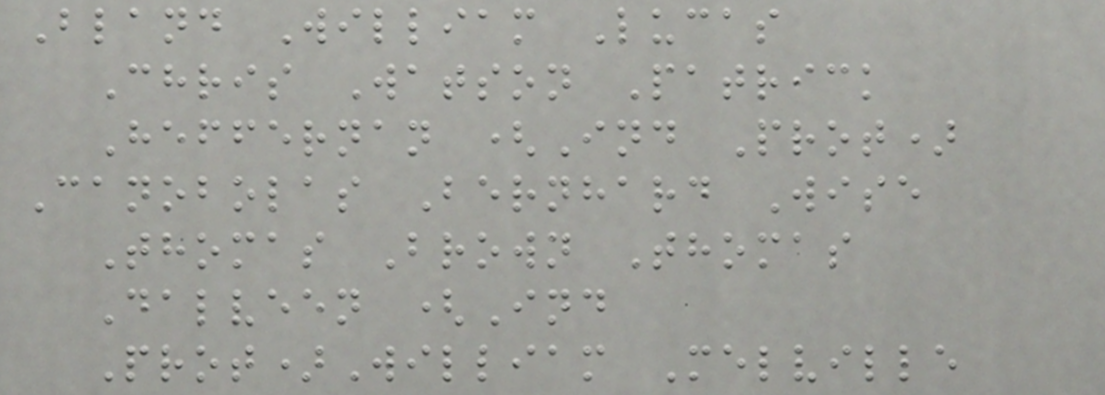Bland William Lucas
Chris Watson Patrick
Heffernan (Ind Prot)
Canobolas Bernhard Wise
Thomas Brown Thomas
Dalveen (Ind
Prot)William Melville
